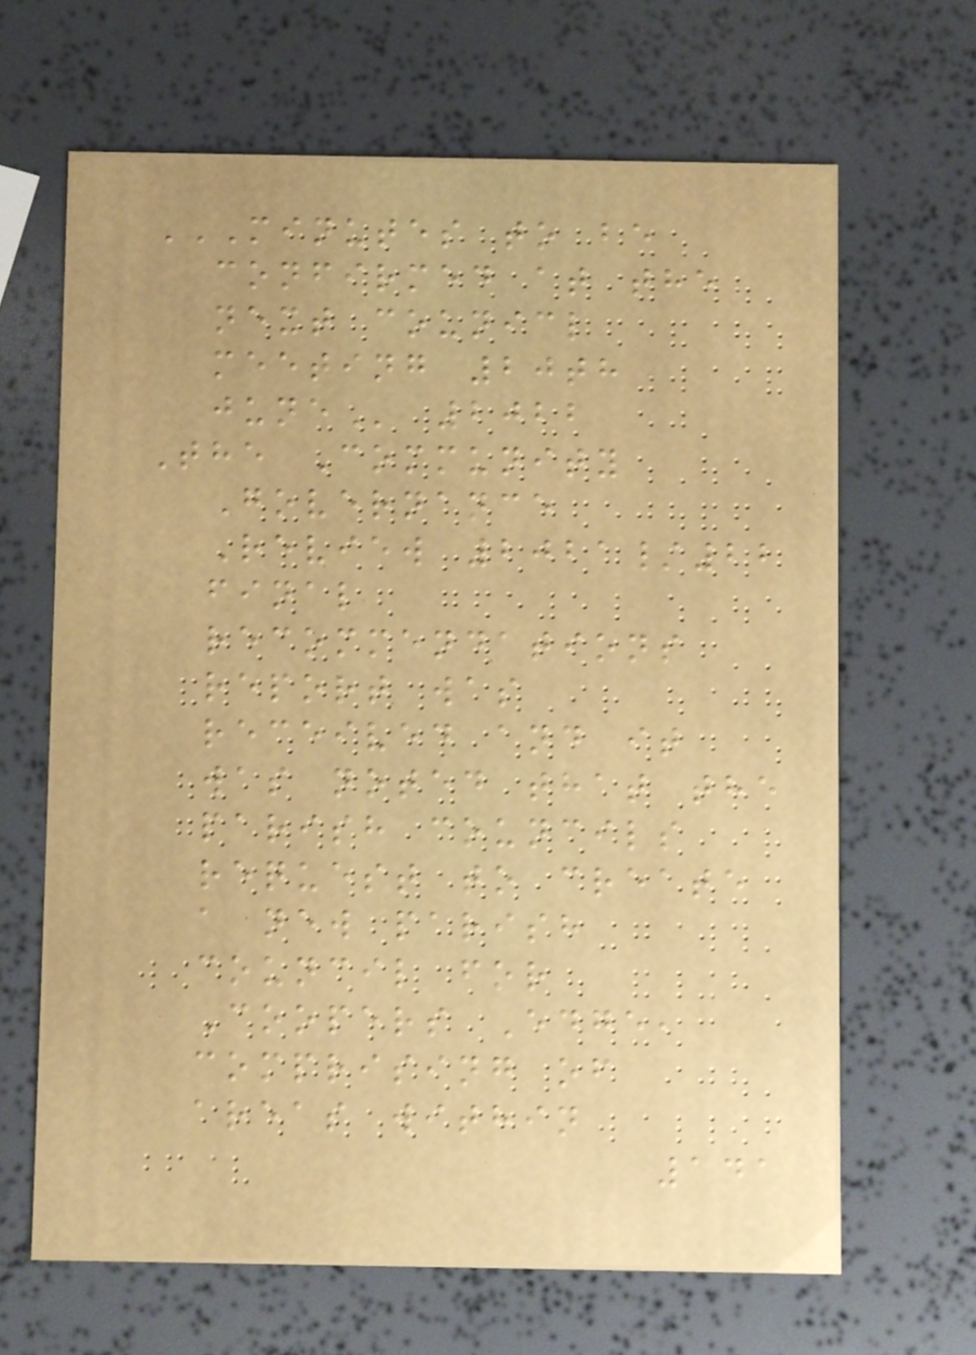MINUTES TO BE
CONFIRMED AT THE
NEXT COUNICL
MEETING 20TH
JUNE 2022
The Community
Governance
Review 2021/22
final
recommendations
report was
received and it
was noted that the
parish councils
request to create
a new parish
council for
Coopers Edge,
comprising of
areas within
141
